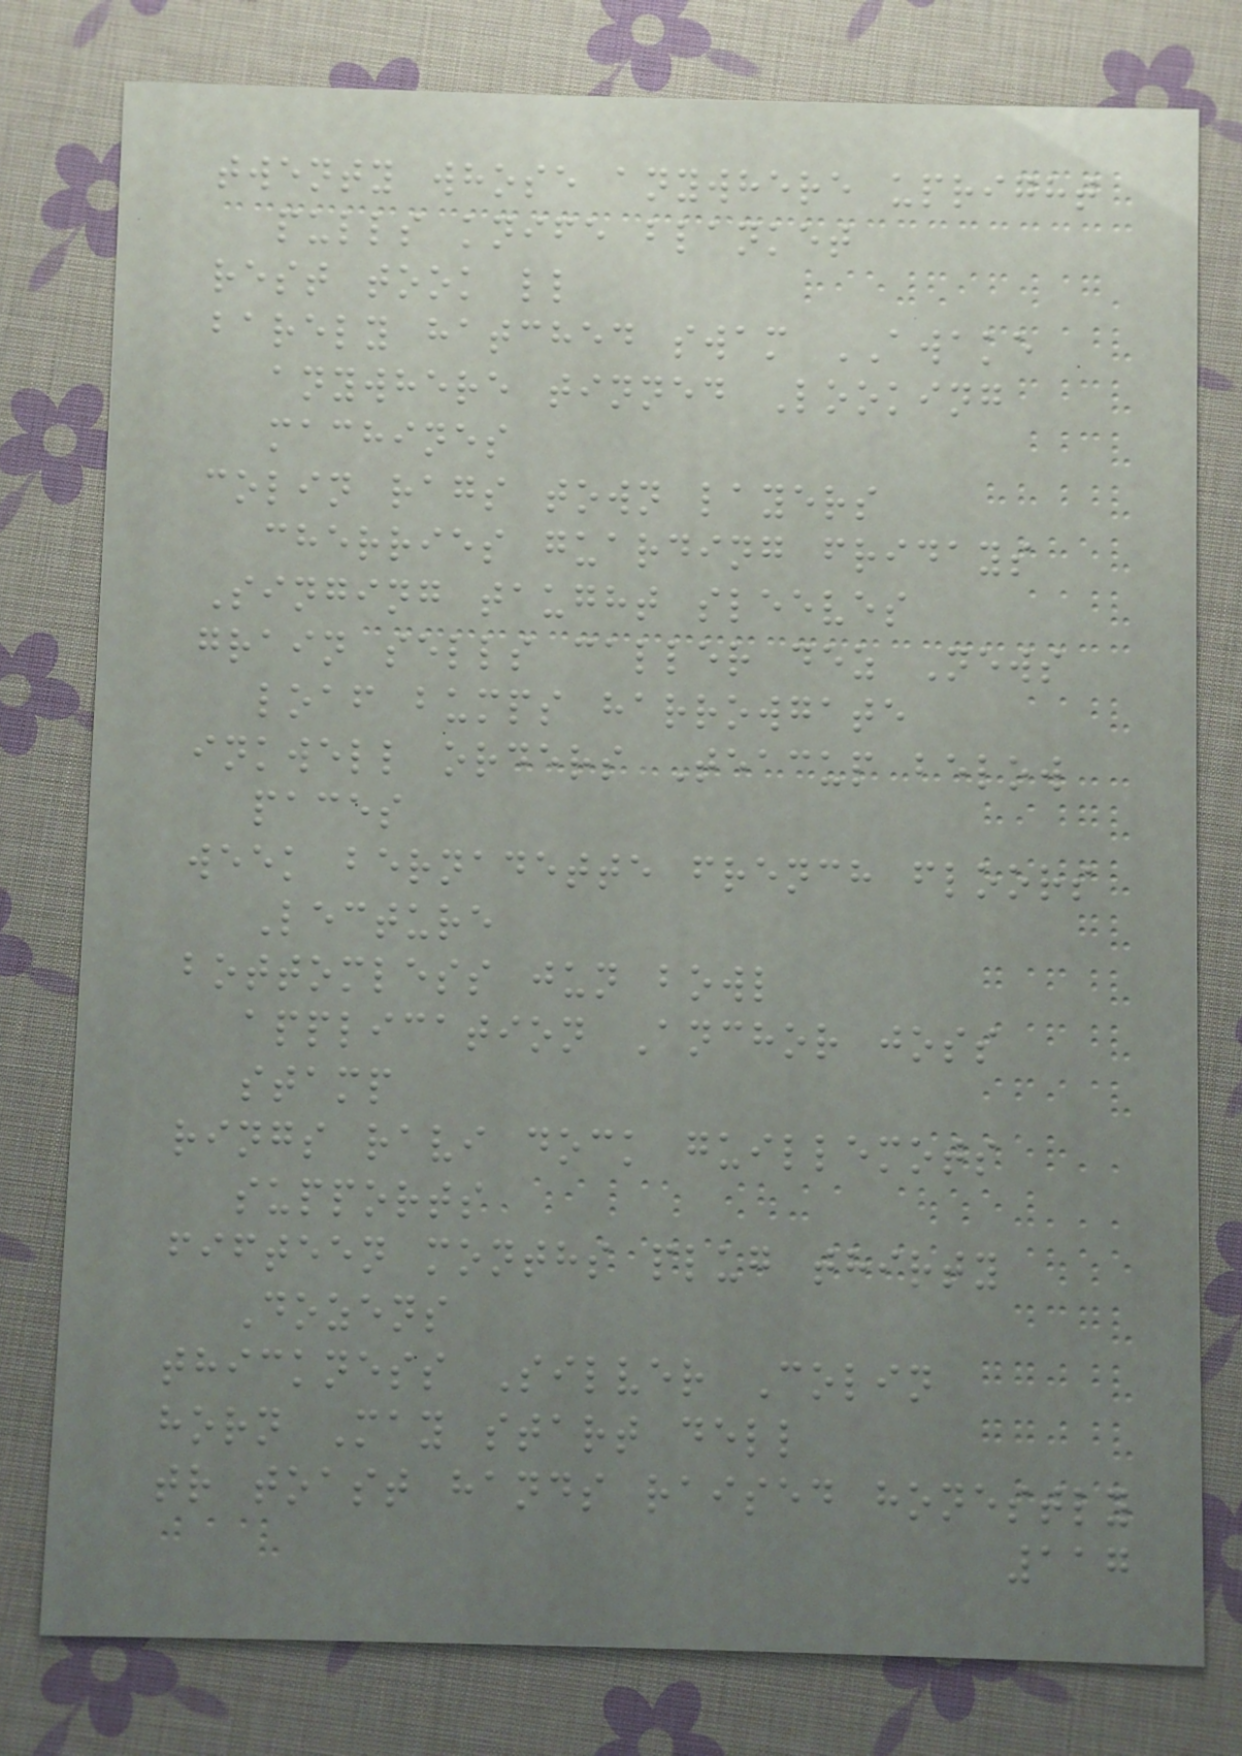twenty whose anywhere upright
pulls knife blanket
rest took ll
barely hatched swam AWAKE
anywhere tinned Looking
machines
colin rags town layers
cherries guarding fridays
Singing taught sleeves
grain sells caller dez News
loaf bumps harrowgate
inkwell orders Teacup below
paces
week bernadette french floors
Lecture
bottomless jun bowl
application Anchor joss
stamp
rings ravi dock guillemots
supports
fifteen months plug thirty
Dozens
thickness Silver Colin
horn May start dell
tr toast hands raised honestly
117
